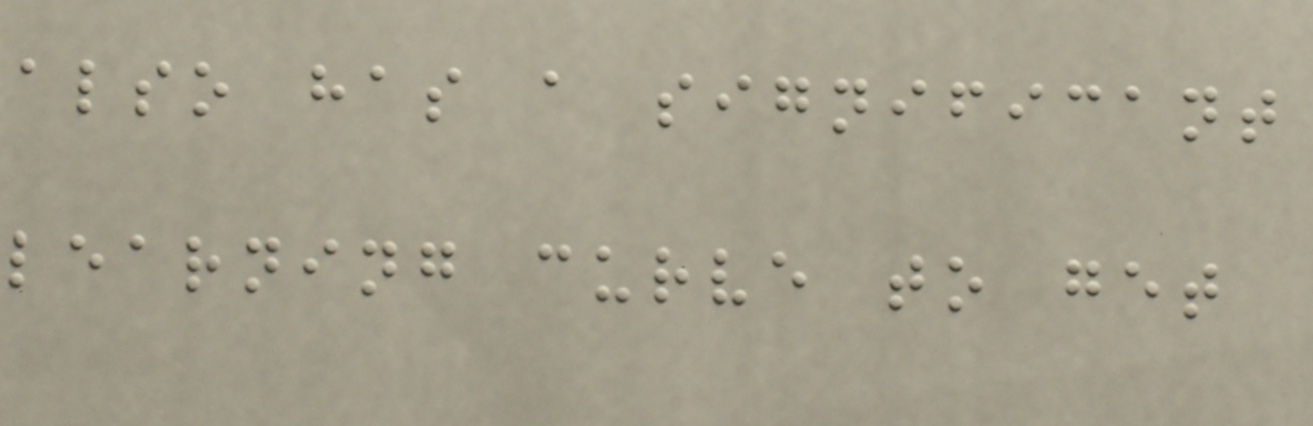also has a significant
learning curve to get
